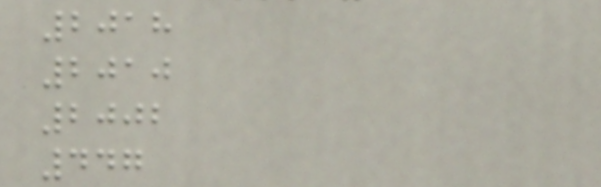2018
2010
2002
447
